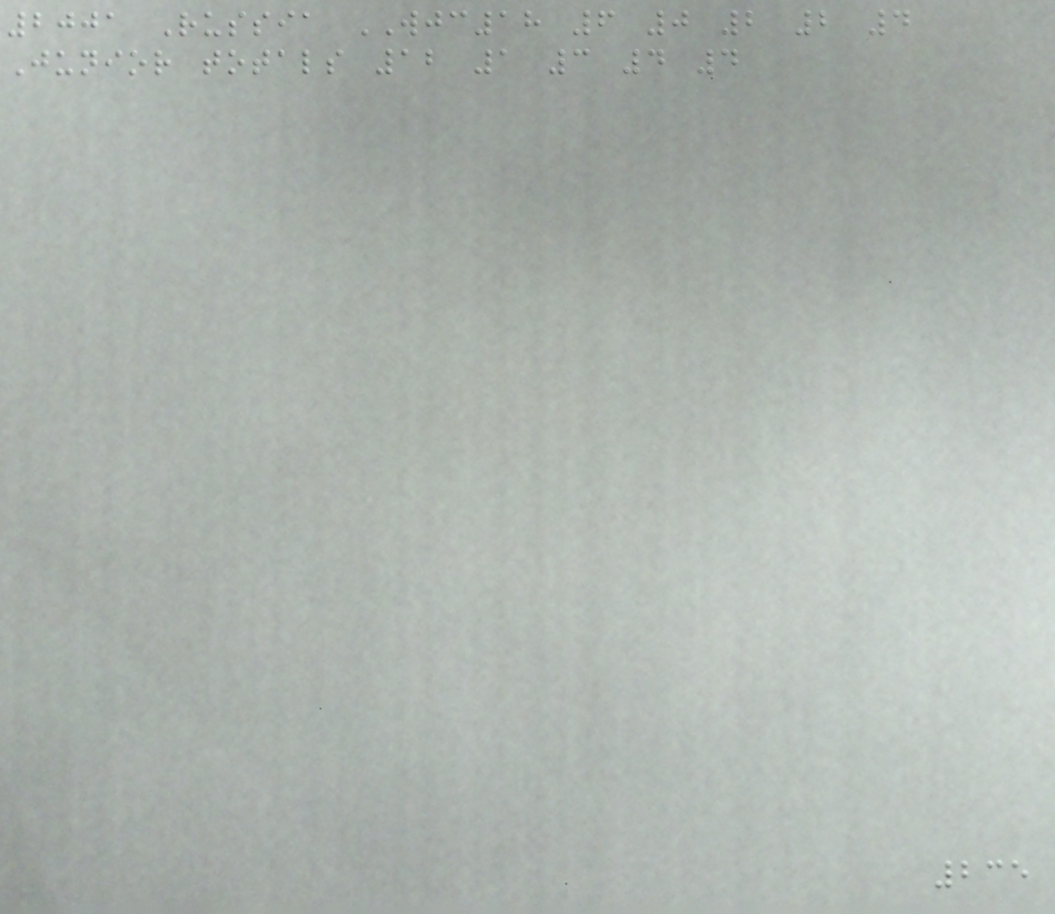2001 Russia WJC18 6 0 2 2 4
Junior totals 12 1 3 4 4
235
